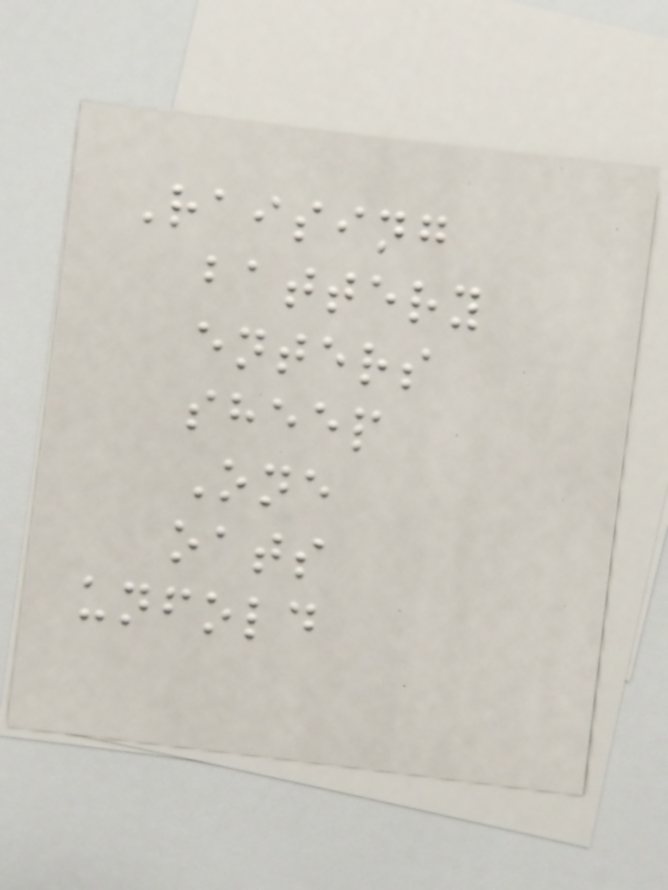Raising
battery
enters
sheep
One
oats
unfold
